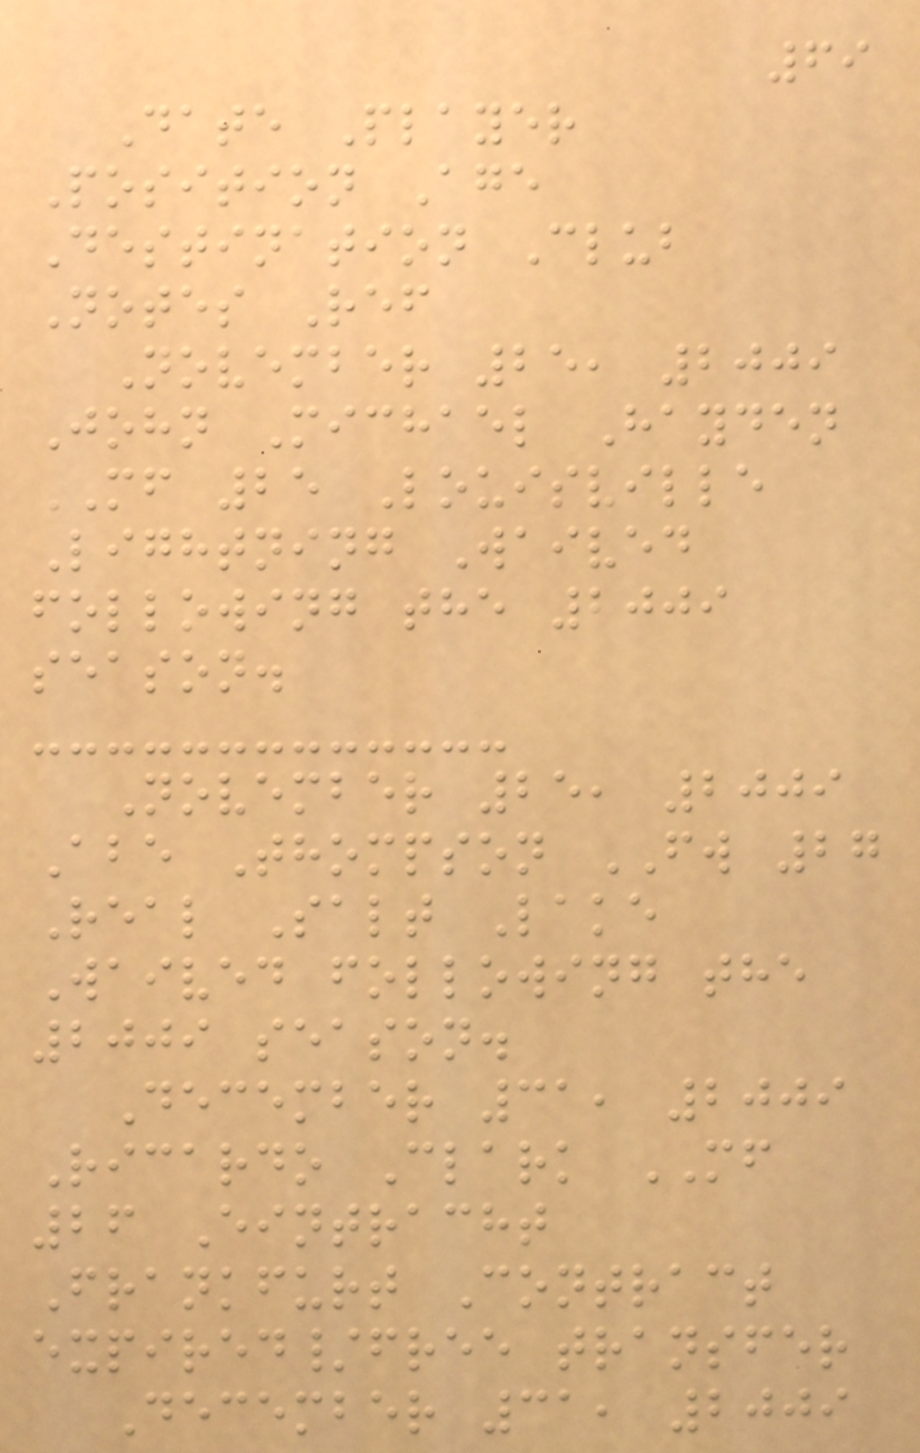69
Date Player
Position Age
Destination Club
Notes Ref
November 25, 2009
John Michael Hayden
MF 25 Louisville
Lightning Waived
following the 2009
season.
November 25, 2009
Abe Thompson FW 27
Real Salt Lake
Waived following the
2009 season.
December 31, 2009
Ricardo Clark MF
26 Eintracht
Frankfurt Contract
expired/free transfer
December 31, 2009
